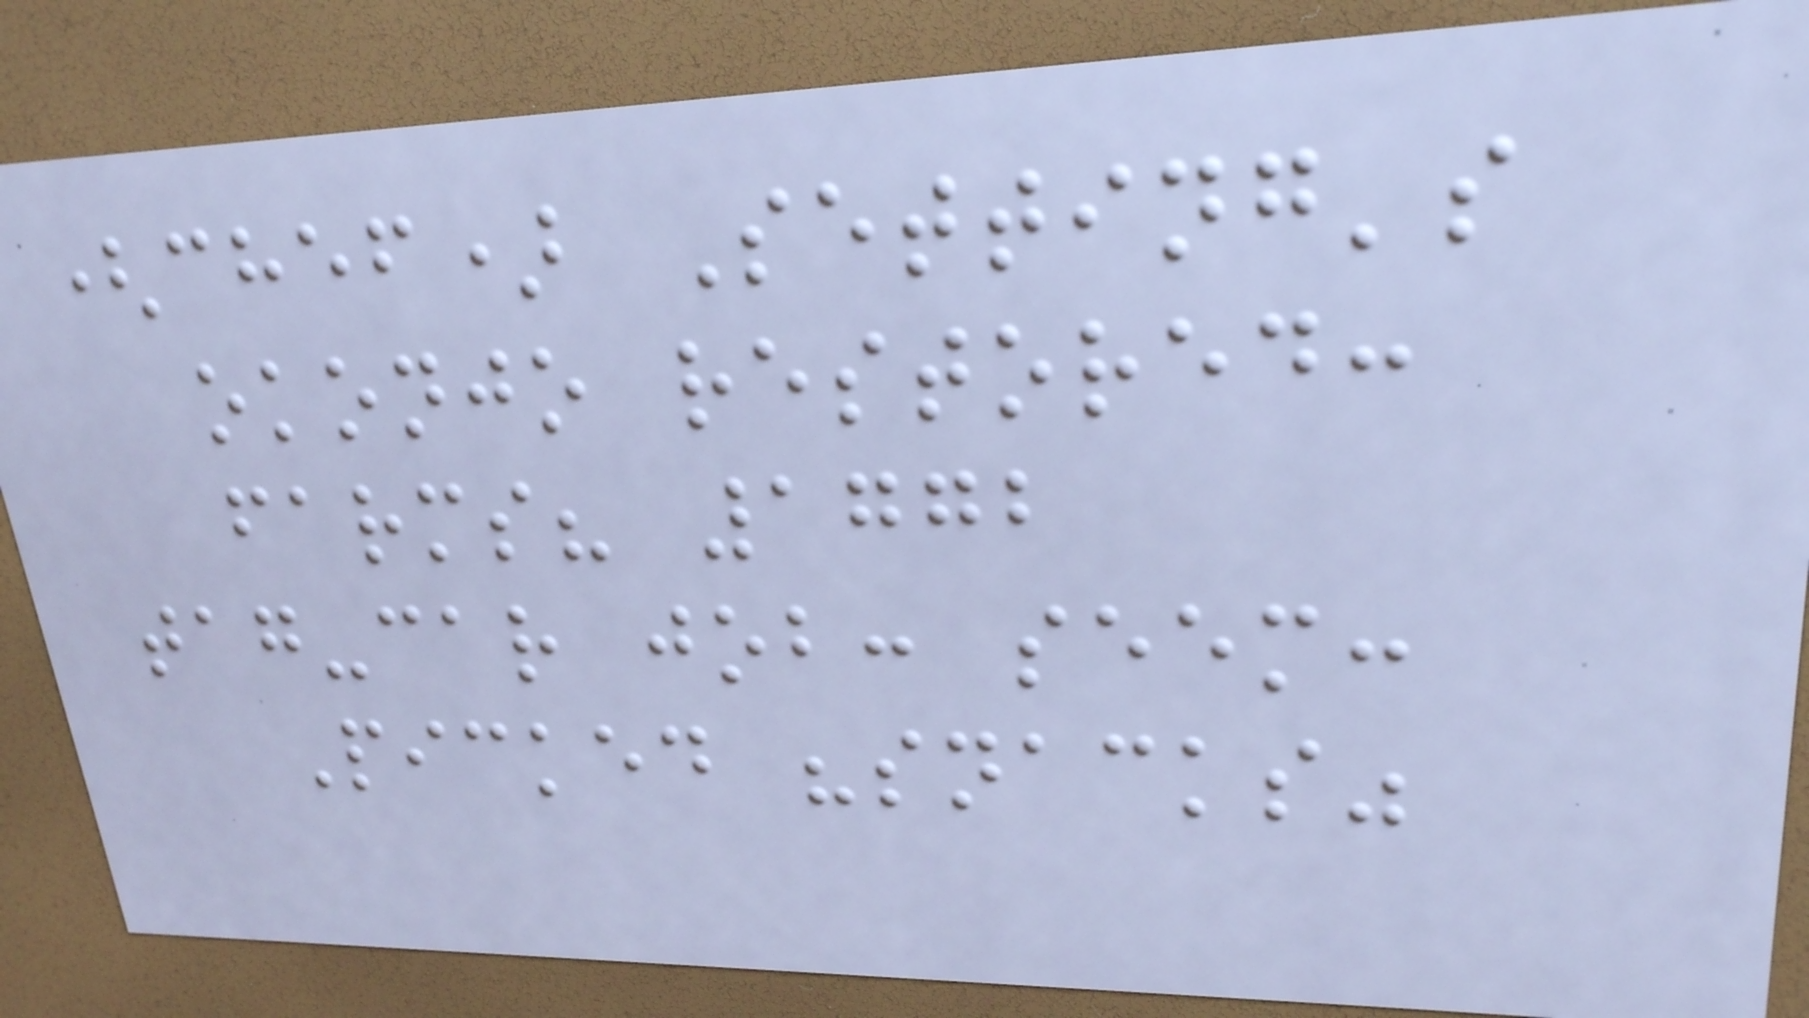(chef) Setting's
okonjo restored:
farms? 1772
tag-car job: seem:
Picked "snacks"
